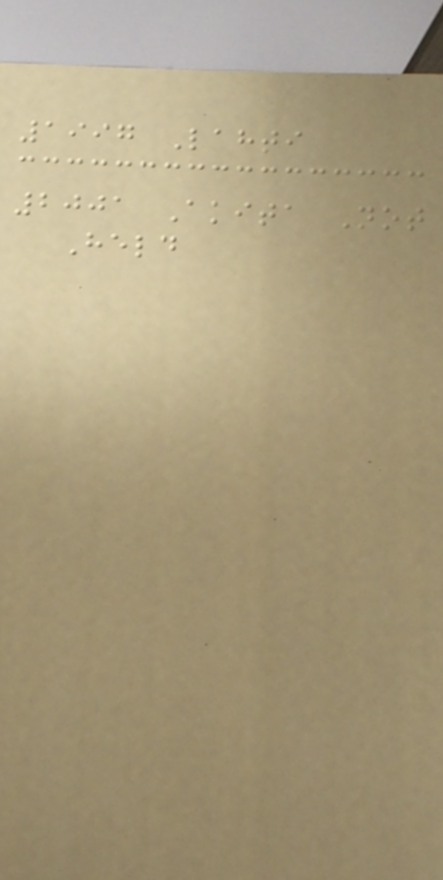1997 Lahti
2001 Akita Not
Held
